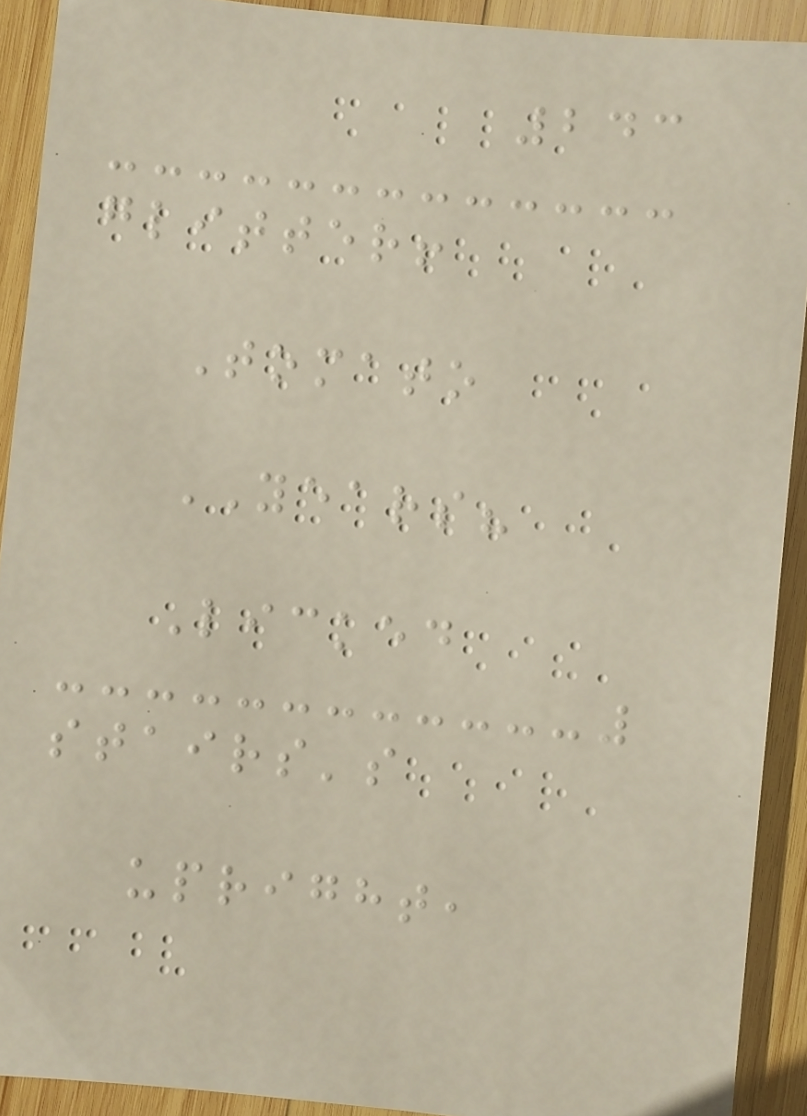243
glitter!
Tomato
YEARS?
Licked
stairs's
upright,
